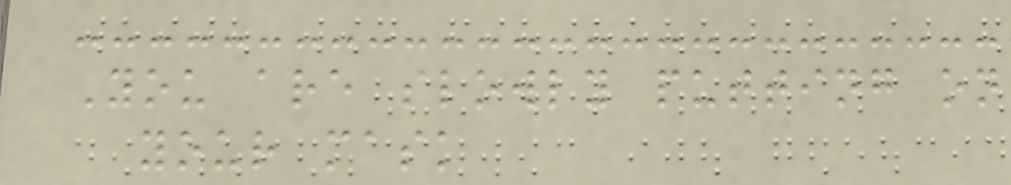You are slowly putting on
your mask
